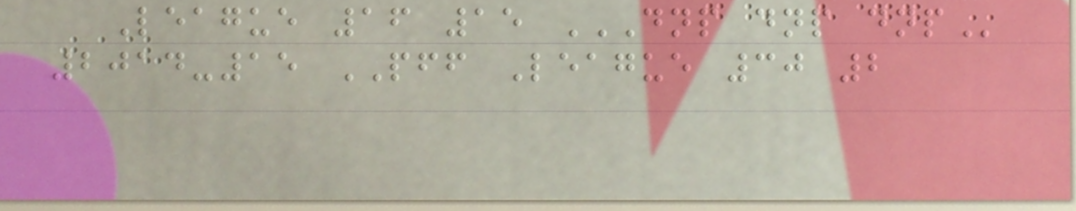League 16 15 DNP DNP DNP
2014-15 PFF League 30 2
